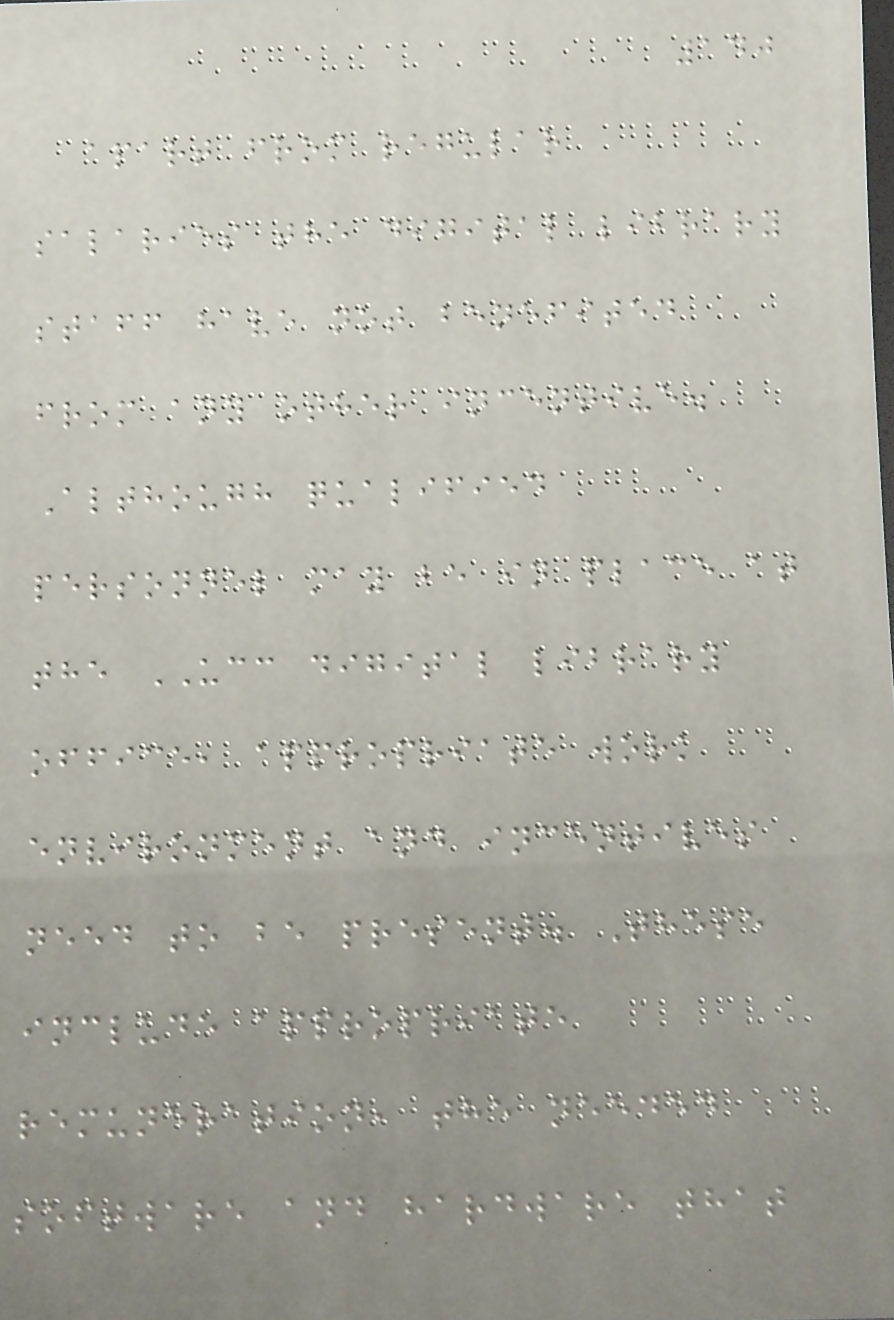140
apart from regular
salaries the digital library
staff have not benefited
from any other incentive.
Although qualified
personnel may be in place at
the UCC digital library
office, appropriate work
environment and incentives
need to be present. These
include appropriate
remuneration, the needed
software and hardware that
